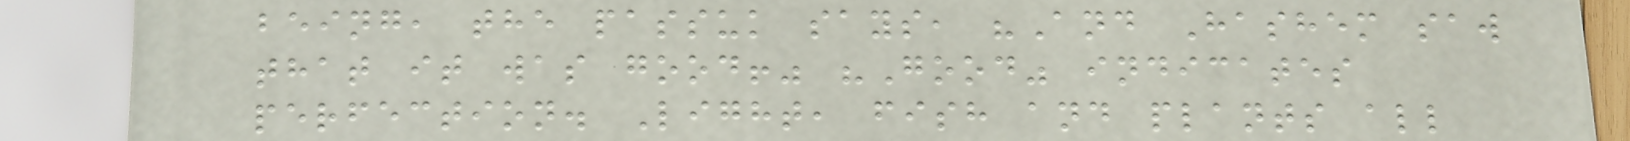being, the passuk says, "And Hashem saw
that it was good!" "Good" indicates
perfection. Light, fish and plants all
